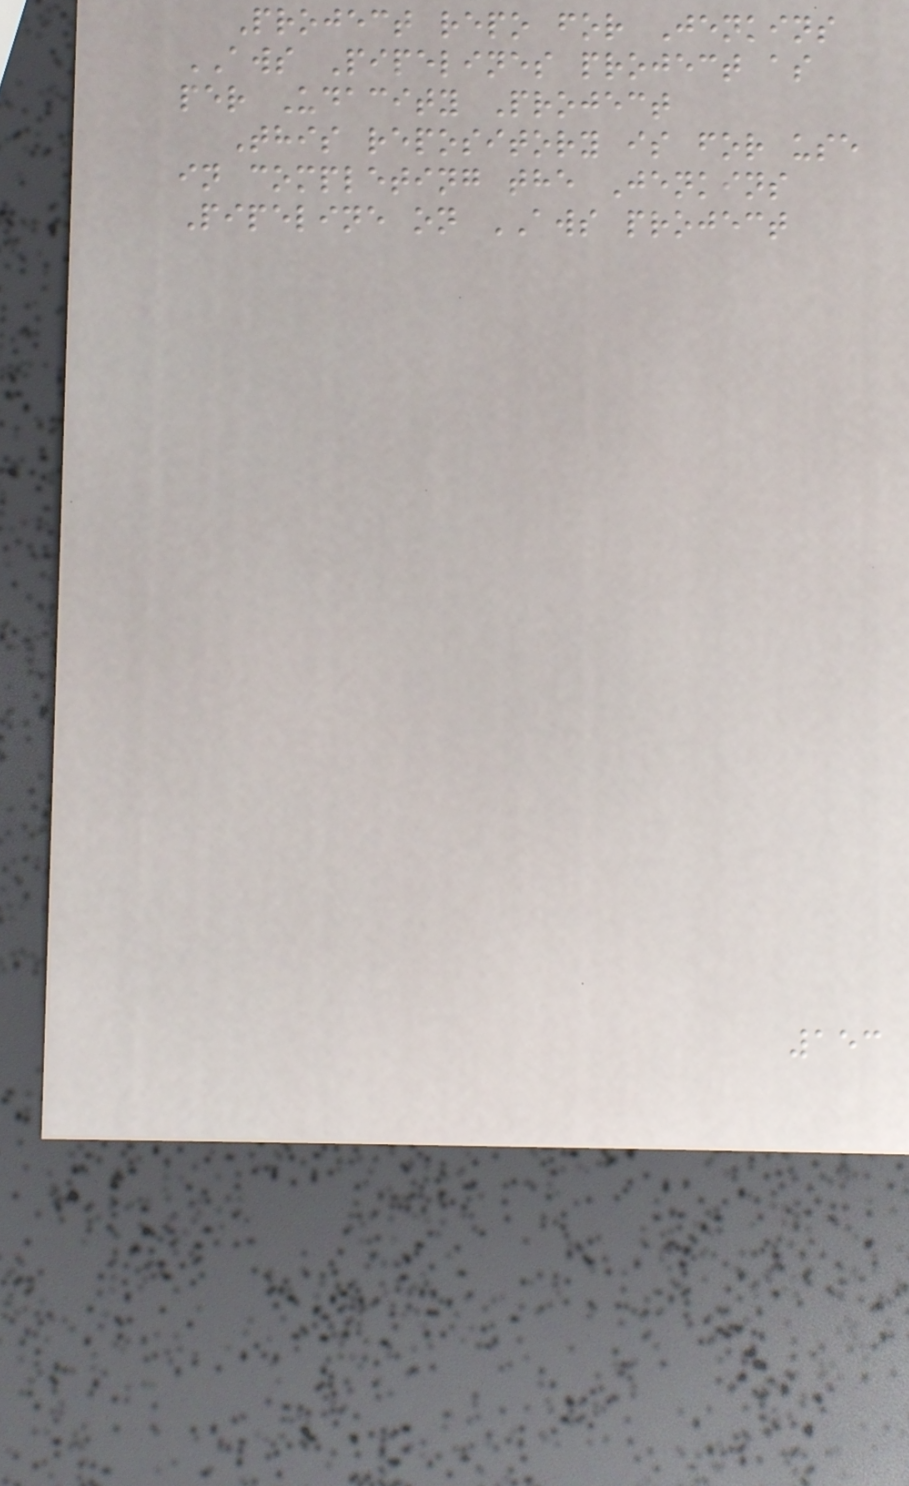Project repo for Jenkins
AWS Pipelines project as
per Udacity Project
This repository is for use
in completing the Jenkins
Pipeline on AWS project
153
